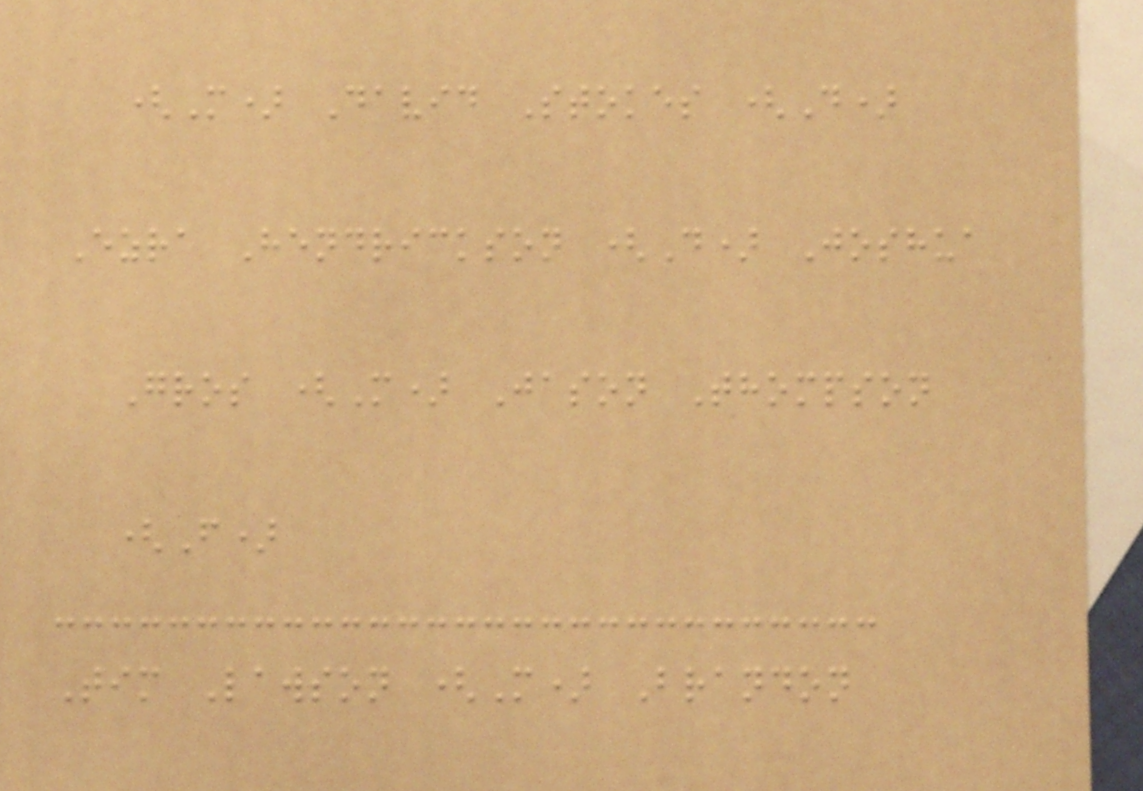(M) David Stokes (D)
Ezra Hendrickson (D) Joshua
Gros (M) Jason Thompson
(F)
Tim Lawson (M) Brandon
